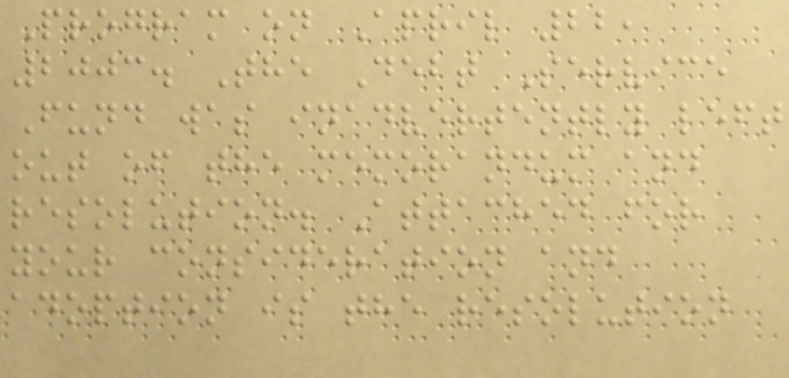Program on April 22,
2003. The Debt Service
Fund was inadvertently left
out of the memorandum and
resolution. Attached for
your consideration and
adoption is the resolution
